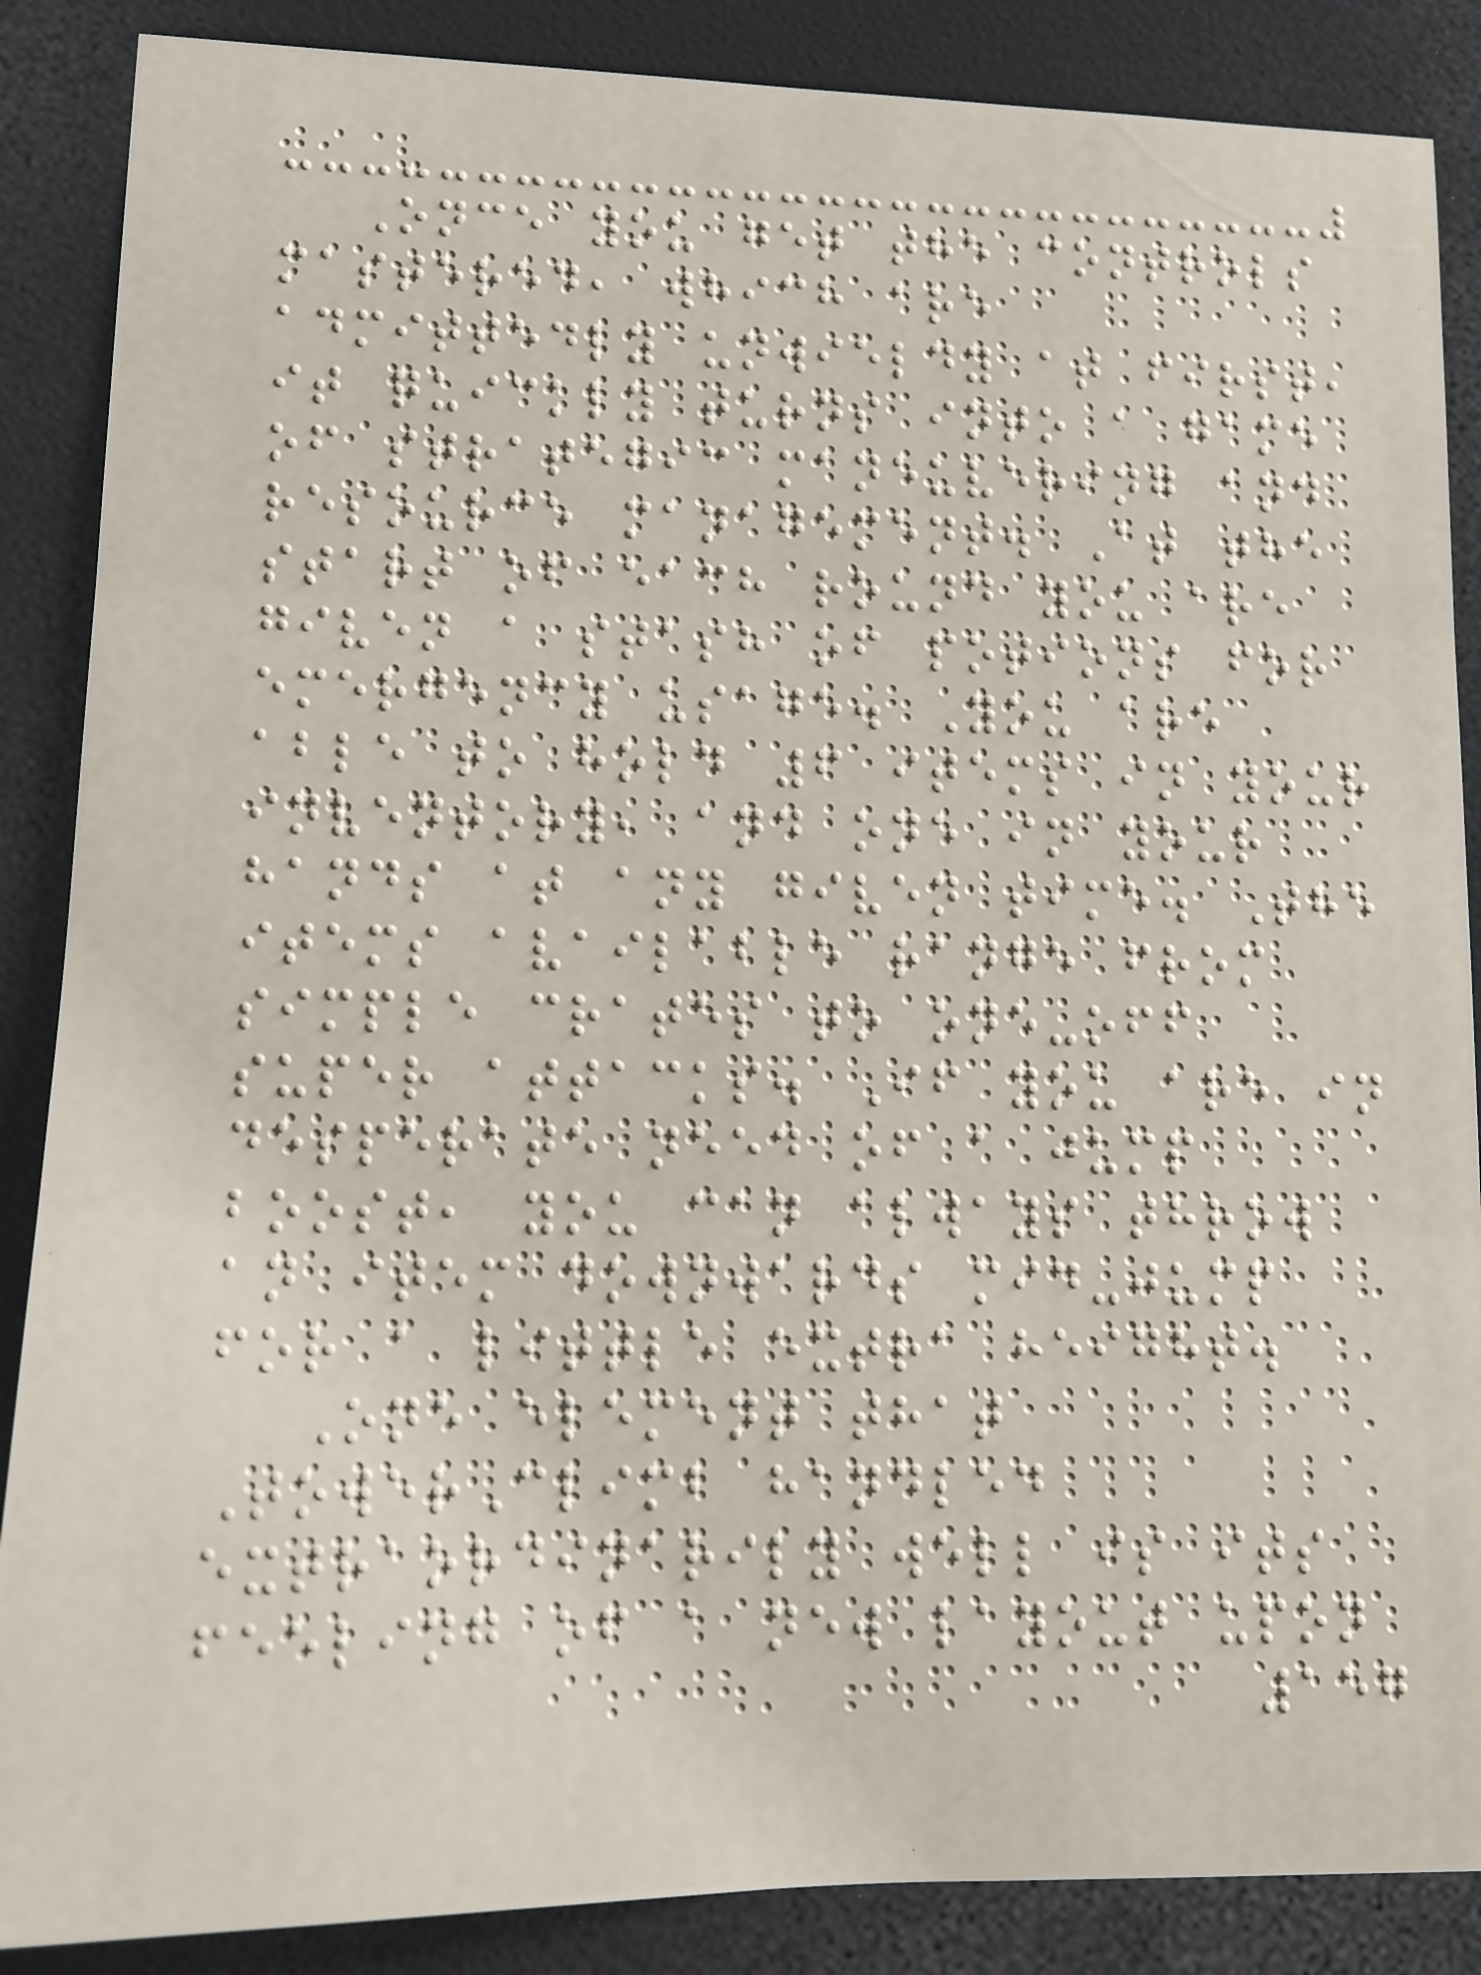Once you get the controls
mastered, which are
admittedly unwieldy at first,
it quickly turns into a game
of strategic maneuvering and
resource management. At the
start of each round you are
given a stash of potions for
emergency usage. You are
able to hold 6 items in your
inventory, and one in your
hands at any given time. The
items available range from
simple crates to one-off
super attacks. If you are in
desperate need of a jump
boost, you can always throw
an item downwards mid-jump
for a little extra height.
One element that
TowerClimb handled
extraordinarily well is its
feeling of a new layout upon
157
